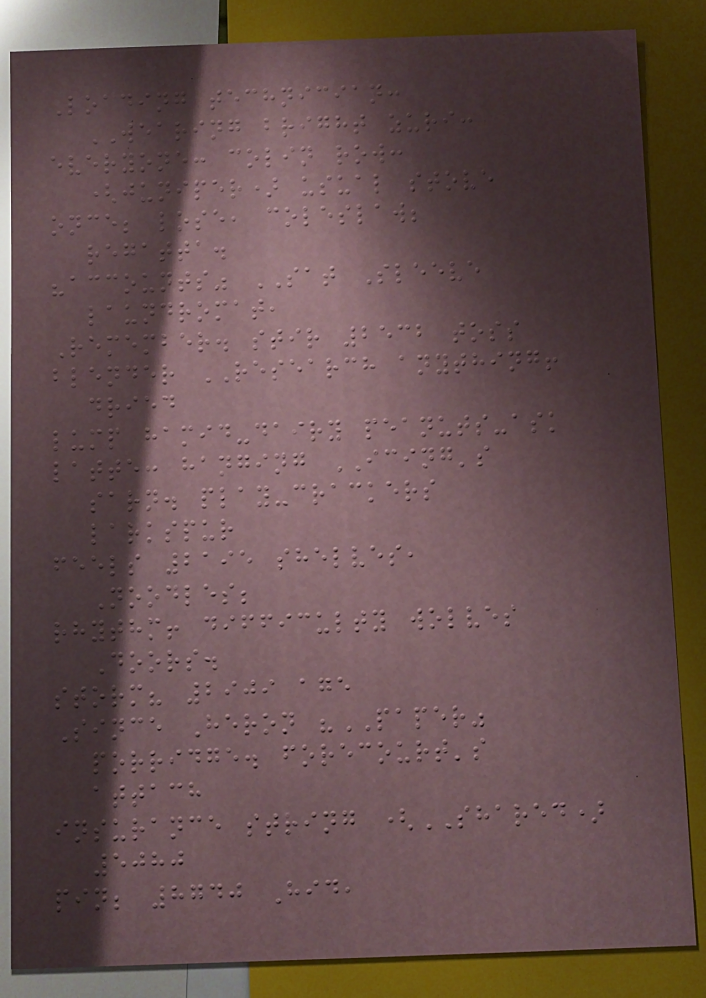Loading technician:
WEARING bright zuri:
everyone: colin row:
(juniper) usual stove
once; lose, coleslaw;
regatta.
"accounts" SAT Sleeve
laundromat,
Remember. stir 2532 toss
blender RESEARCH anything!
dried
lump hamid-dairy peanuts-ask
latte: hanging ICING's
sarn. play-crackers
larkspur
feels 2195 shelves,
Noodles;
rhythm! difficulty wolves
Doors.
storm? 2909 age
Since Heron "PAPER"
porridge. forecourt's
attach
insurance string (SHARED)
5080
pin; 8740 Hid,
